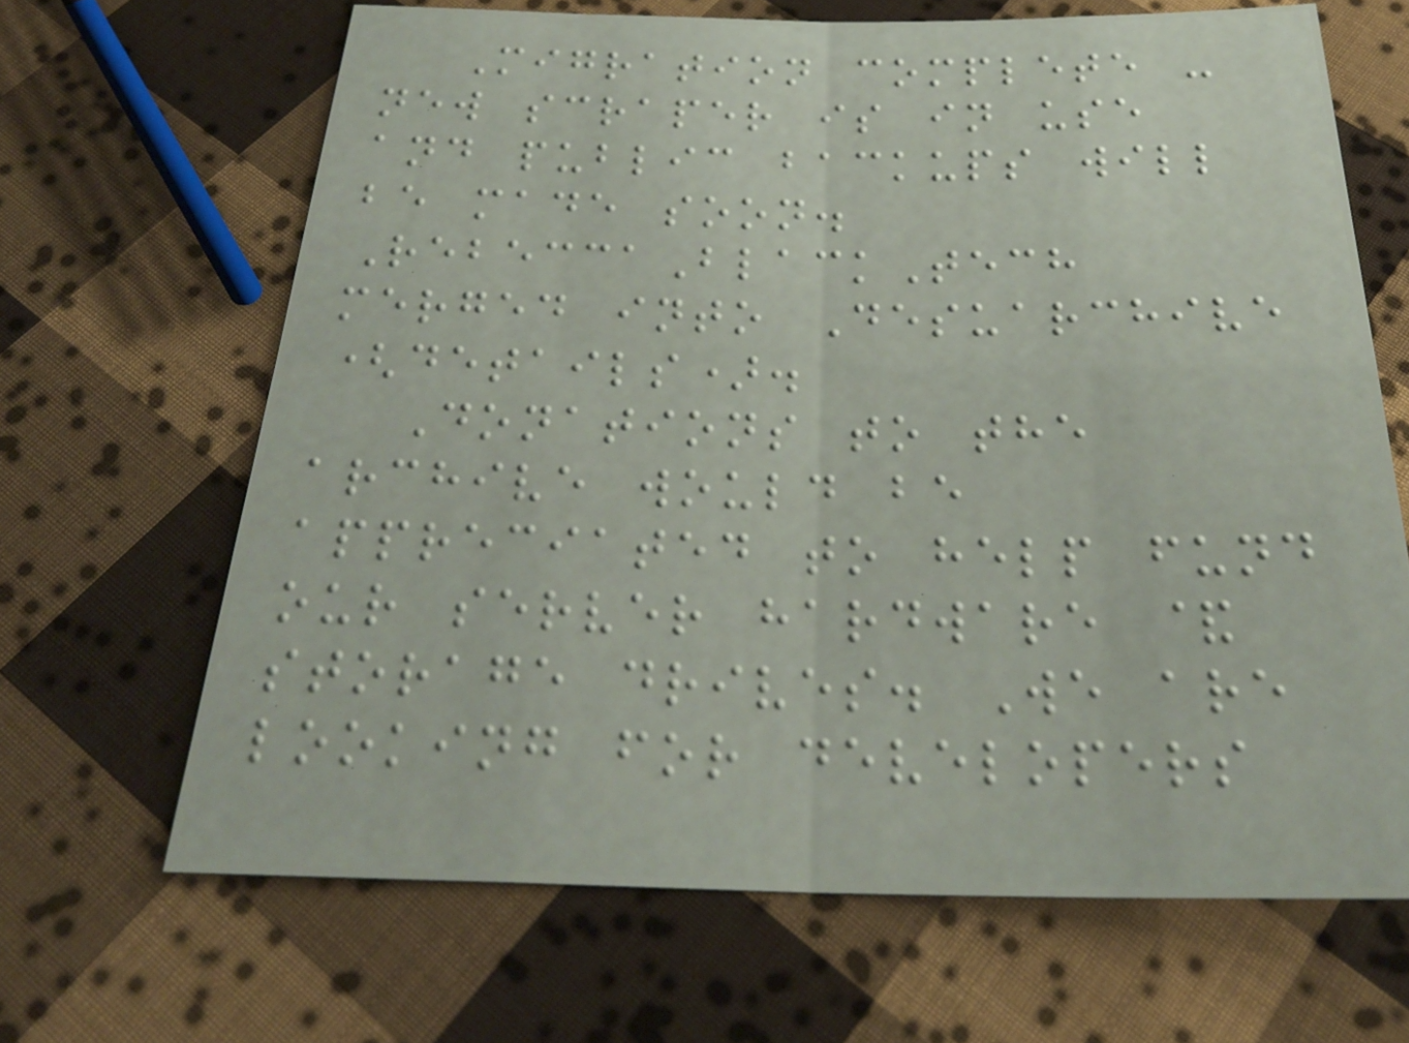Migration complete -
new scraper is in use
and public backups will
be made soon.
RebeccaBlackTech
merged into Desuarchive
(details).
Donations to the
archive would be
appreciated to help fund
our server hardware &
storage drives. We are
looking for developers
